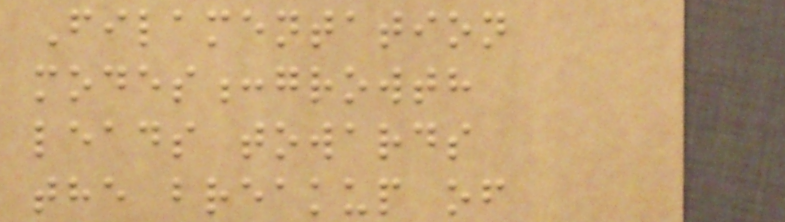Filamentation
modes:growth
leads towards
the breakup of
